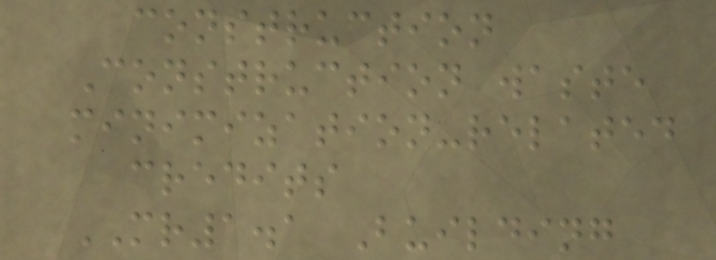construction
Construction waste
minimization-related
credits
MR1.1 Building
